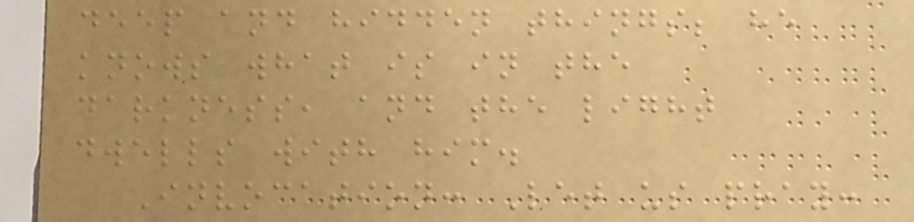deep and hidden things; he
knows what is in the
darkness, and the light
dwells with him.
Invocation: Let us pray:
